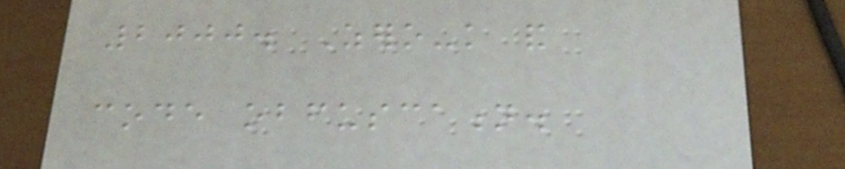2000. Zero-knowledge and
code obfuscation.
